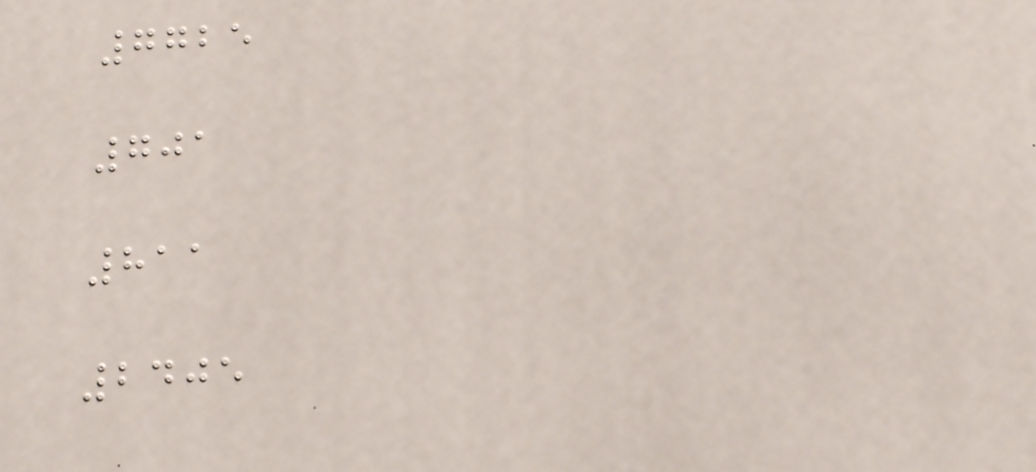7725
701
811
2405
